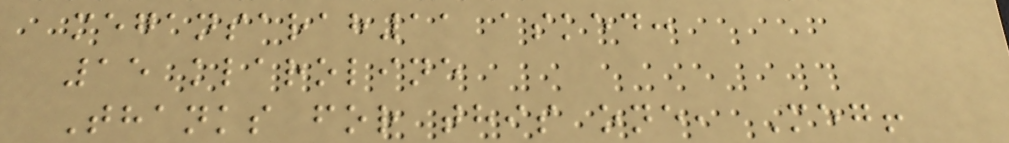megansarah11 asked:
15 klaroline
Thanks for this one, Meg!
